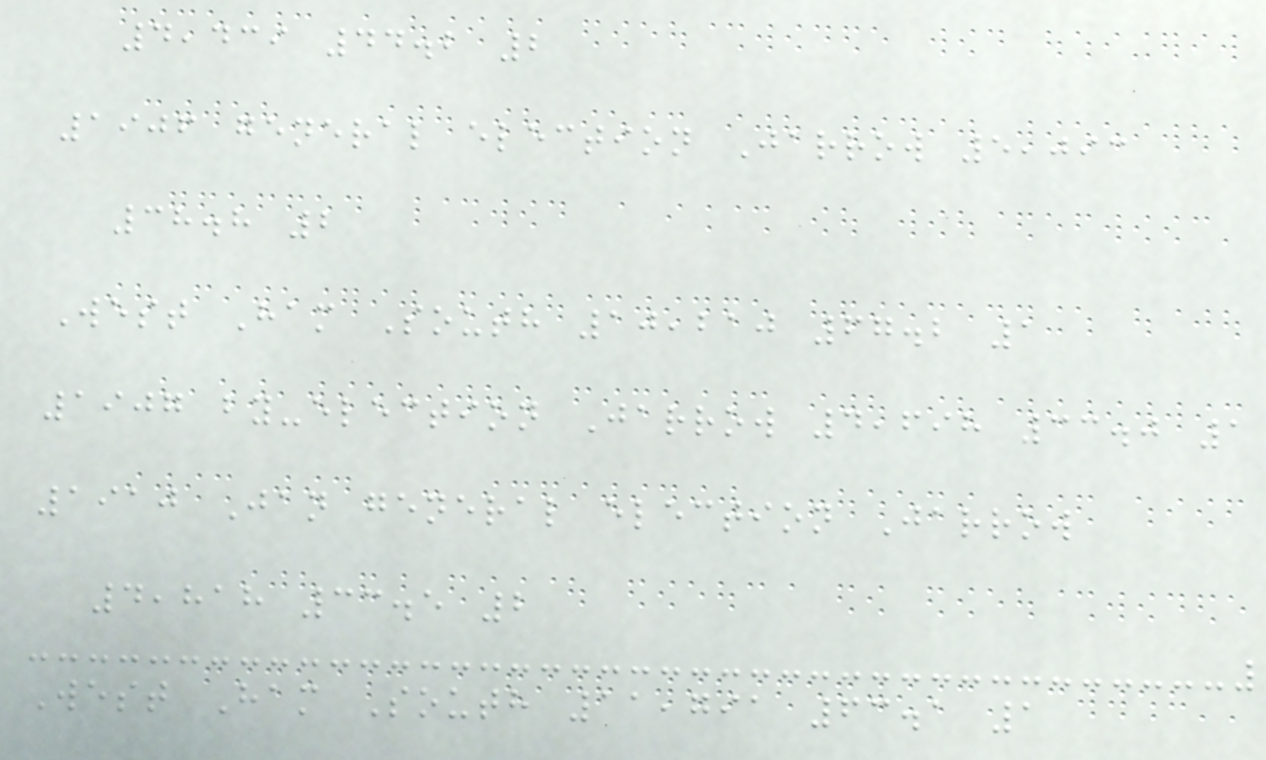4,439 44.2 2
1906 general election Jarrow 5,093
38.8 2
West Ham South 10,210 67.2 1
1907 by-election Jarrow 4,698 33.0 1
1910 Jan general election Jarrow
4,818 33.5 2
West Ham South 11,791 63.1 1
